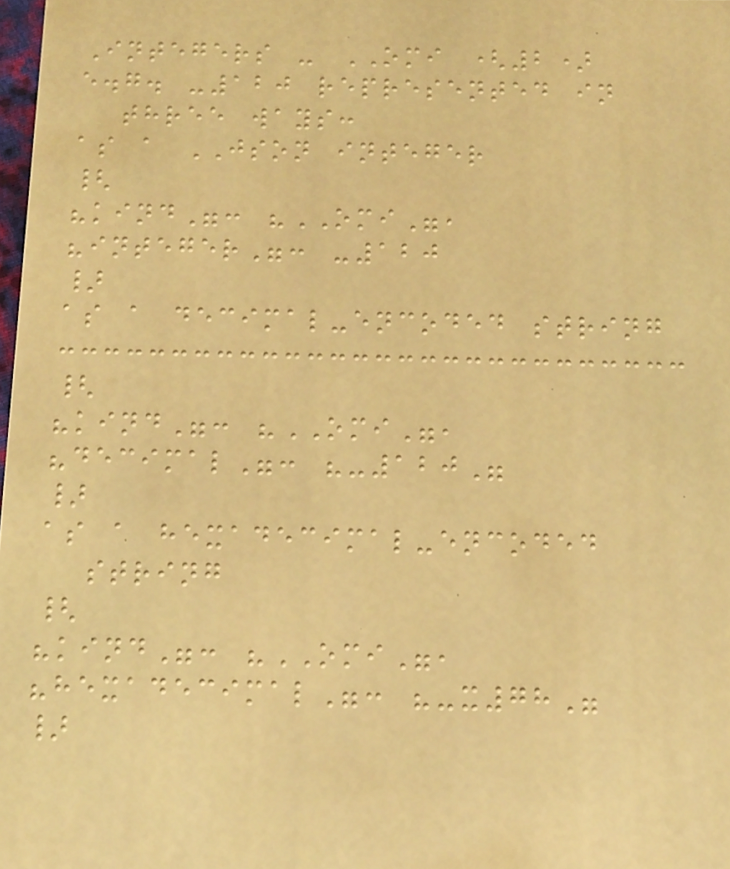Integers - OMI (2)
e.g. -120 represented in
three ways:
as a JSON integer
{
"kind": "OMI",
"integer": -120
}
as a decimal-encoded string
{
"kind": "OMI",
"decimal": "-120"
}
as a hexadecimal-encoded
string
{
"kind": "OMI",
"hexadecimal": "-x78"
}
